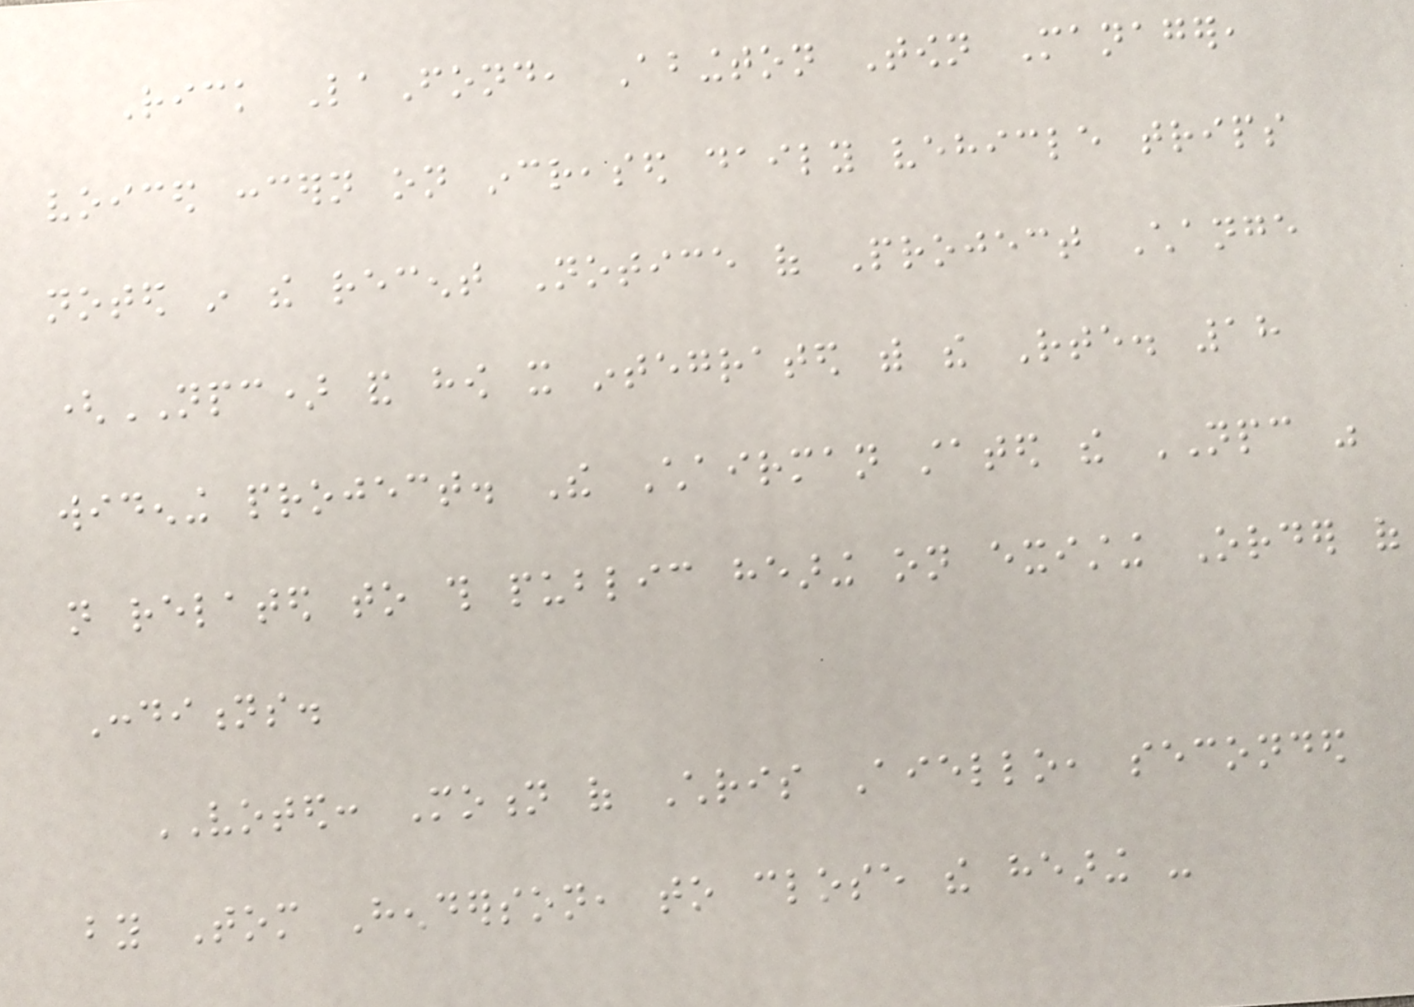Rick LaFond, Abington Town Manager,
voiced concern on increased daily vehicle trips
noted in the recent Notice of Project Change
(NPC) and how it integrated with the Rte. 18
widening project. The Chairman stated the NPC was
not related to this public hearing on existing Order of
Conditions.
VOTED: Motion of Chris Aiello, seconded
by Tom Henderson, to close the hearing -
